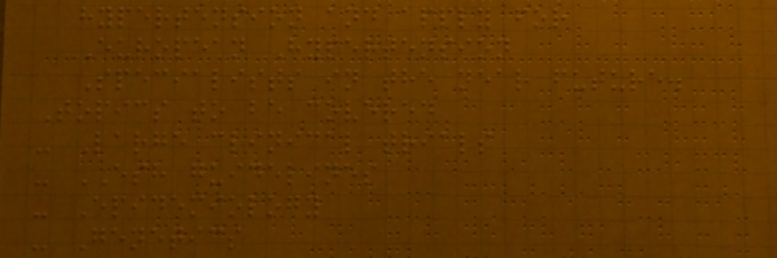hypertension and apply for
European Hypertension
Specialists in the near future.
Topics to be covered
- Large clinical trials
- ESH guidelines
- Epidemiology
- Genetics
